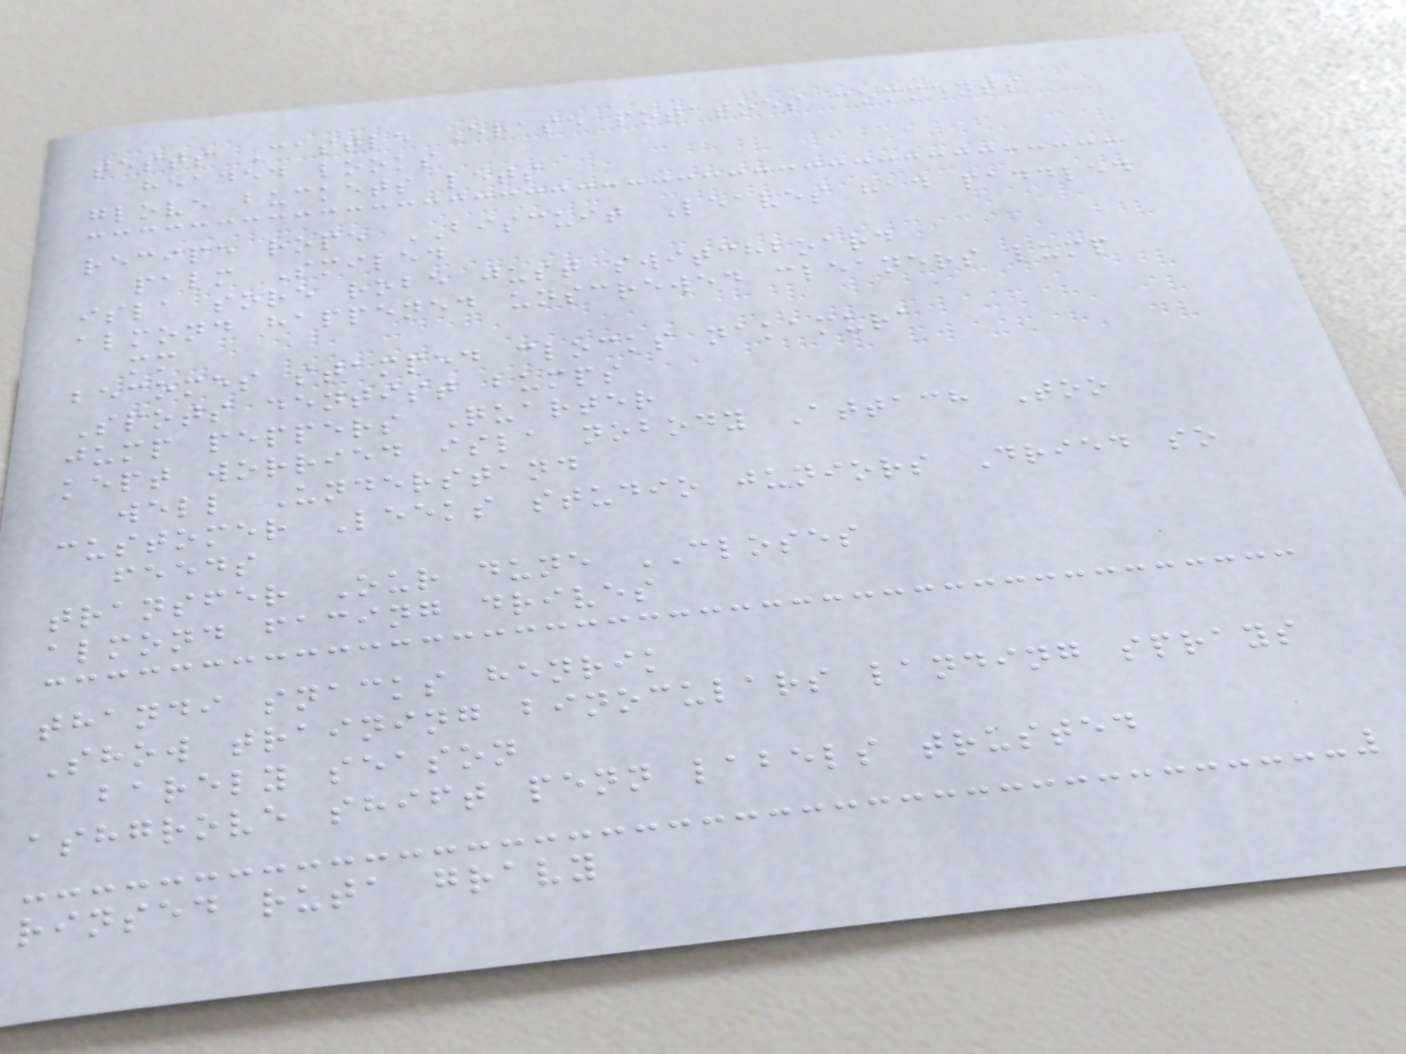tests Castle Erase potatoes comments
headed looks
glove buckets lets
recipe rope BISCUIT Leaves had paddled
palm Smiled
isla sore robe just switchboard
almond happened unscrewed cleaners lump
mm
becomes stamped clocks nakamura
Spots dentist bumps
jump peppers Quarter
kept worried isla nobody Attach Too
well Understand
customer Leeks studio juniors Dried so
feeds
transfer Our dune CLOSES
almond facing drives
thandi snacks henrik
Show training binoculars landing sprays
barely season
ashgrove shift penn labels trusted
rinsed ruta gravy
